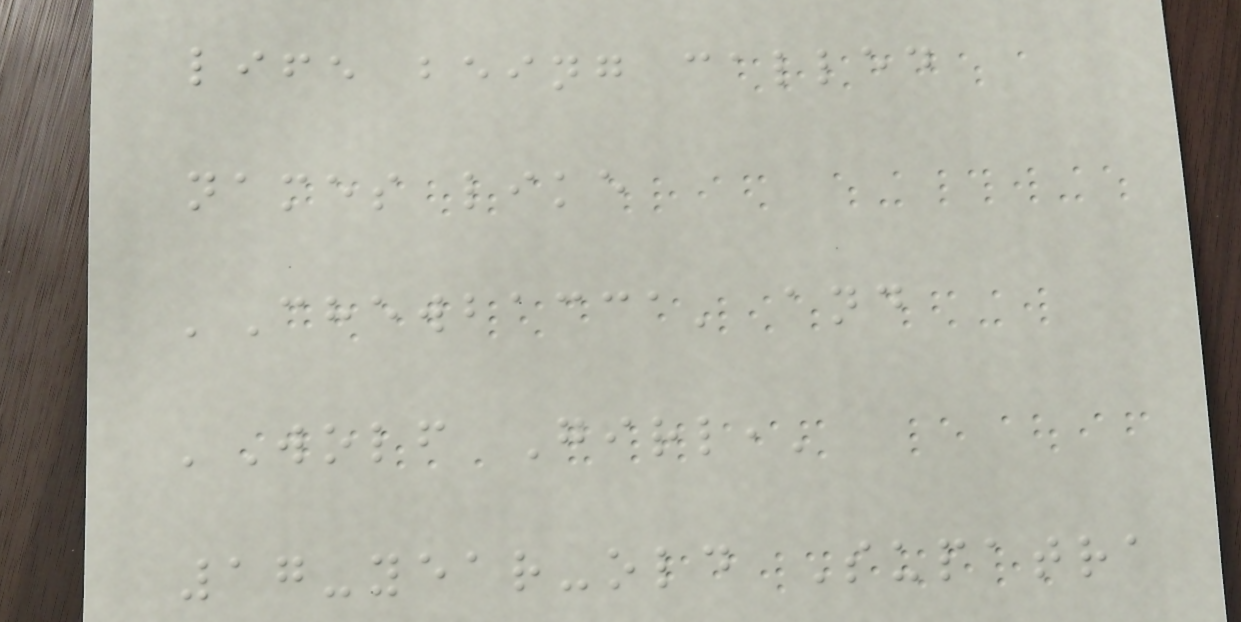life being called
names like
'Chewbacca' and
'Wolf Girl,'
17-year-old Supatra
